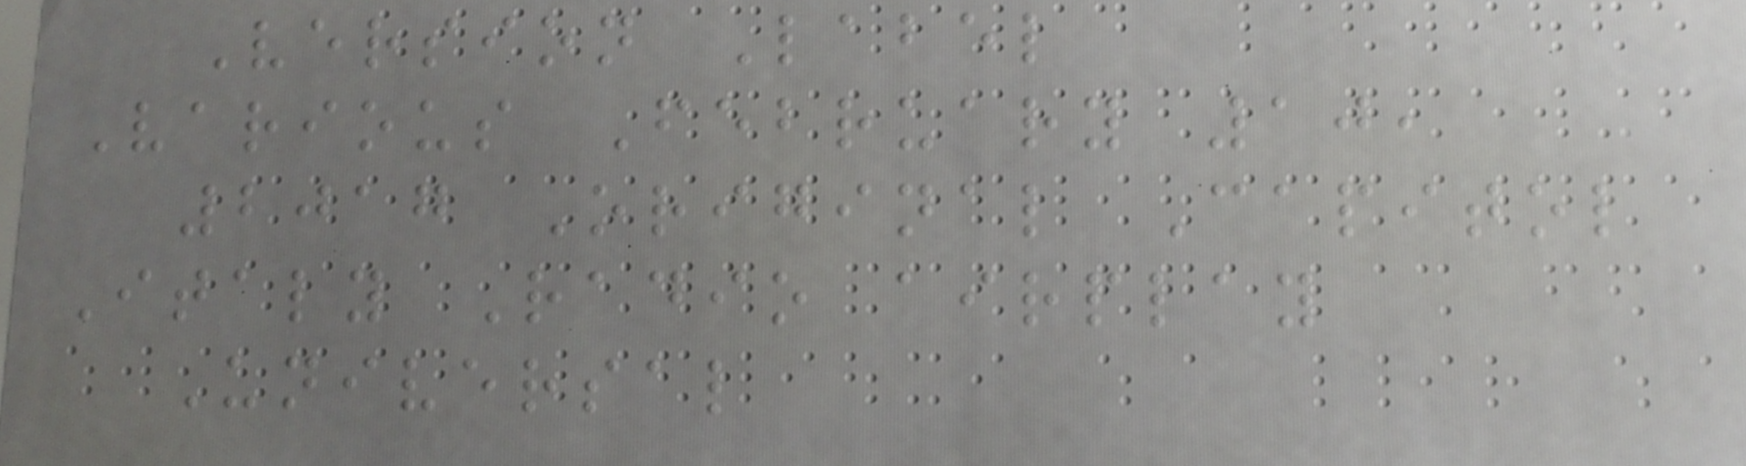Version Label
Various February 10,
2017 Original Capitol
Italy Radio airplay
Universal
